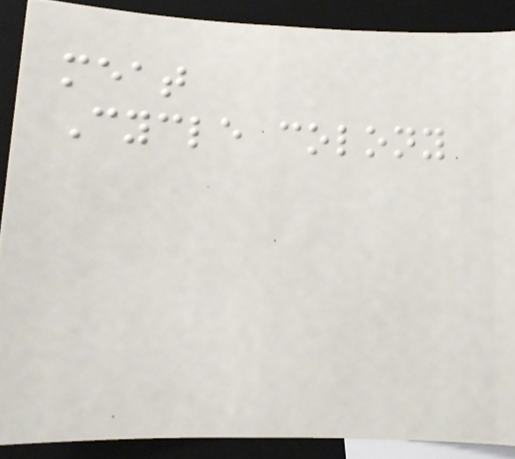meat
Cycle colony
